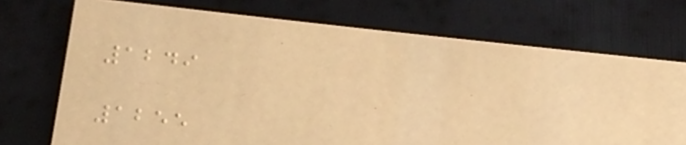1249
1255
